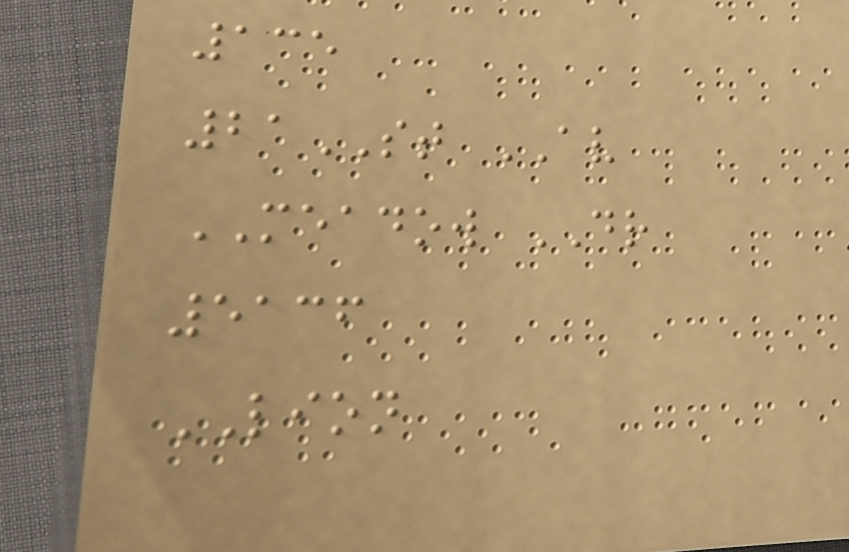135
21ST AV
MEADOW DR
5136
LION
